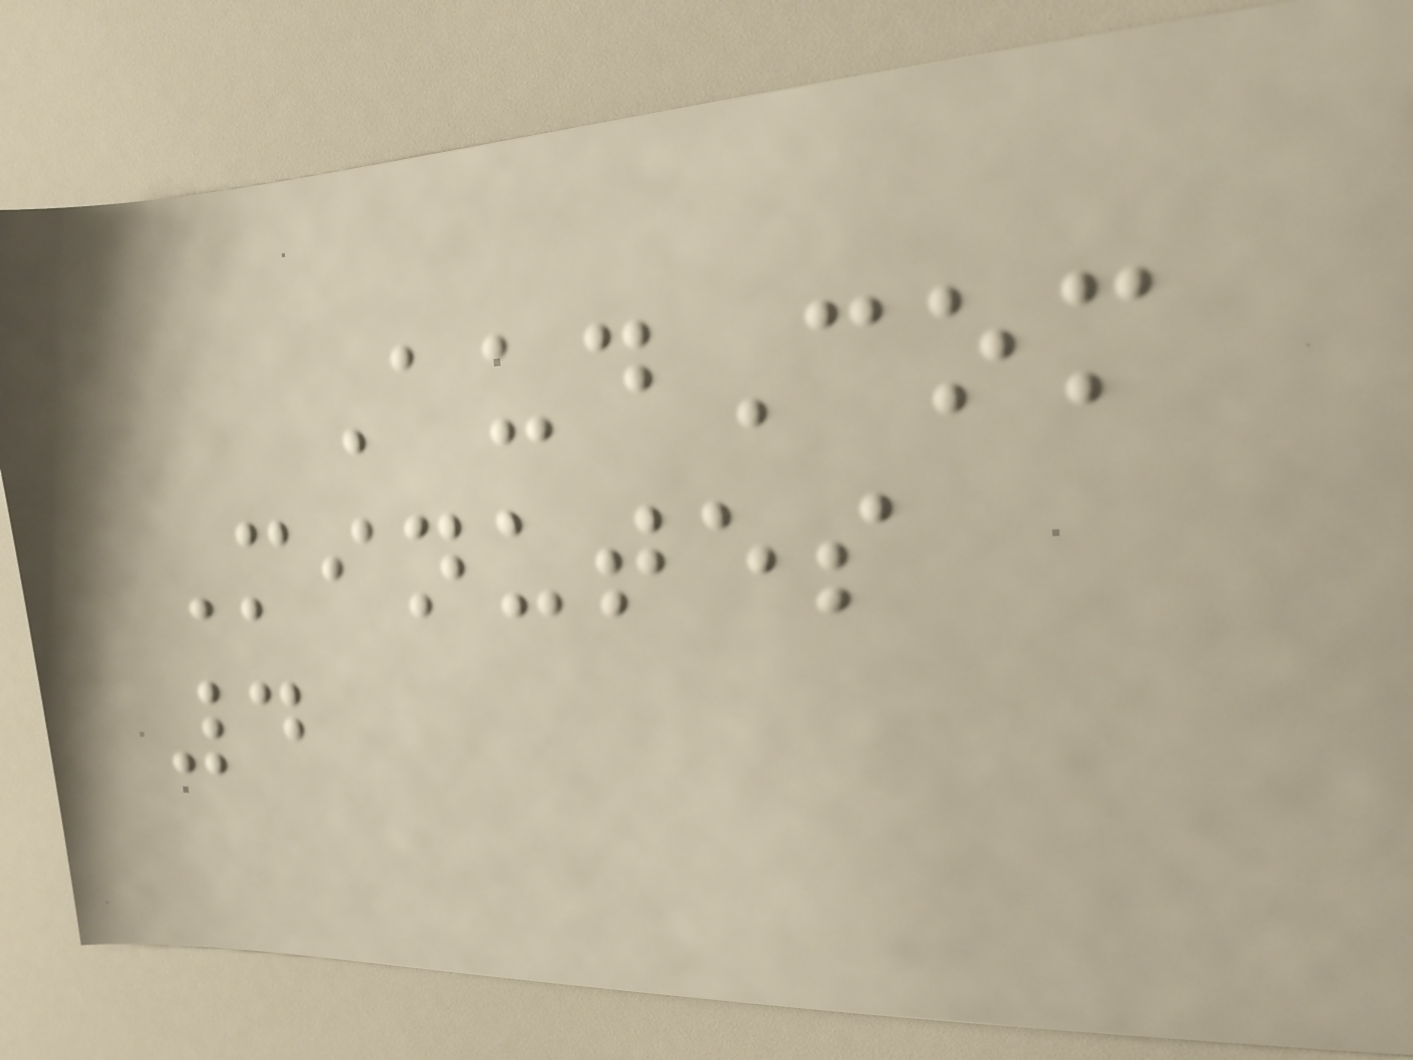AudCom
Minutes
4
